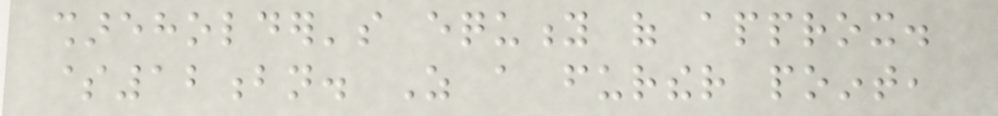shareholder's equity of approx.
$12bn. As a further point,
